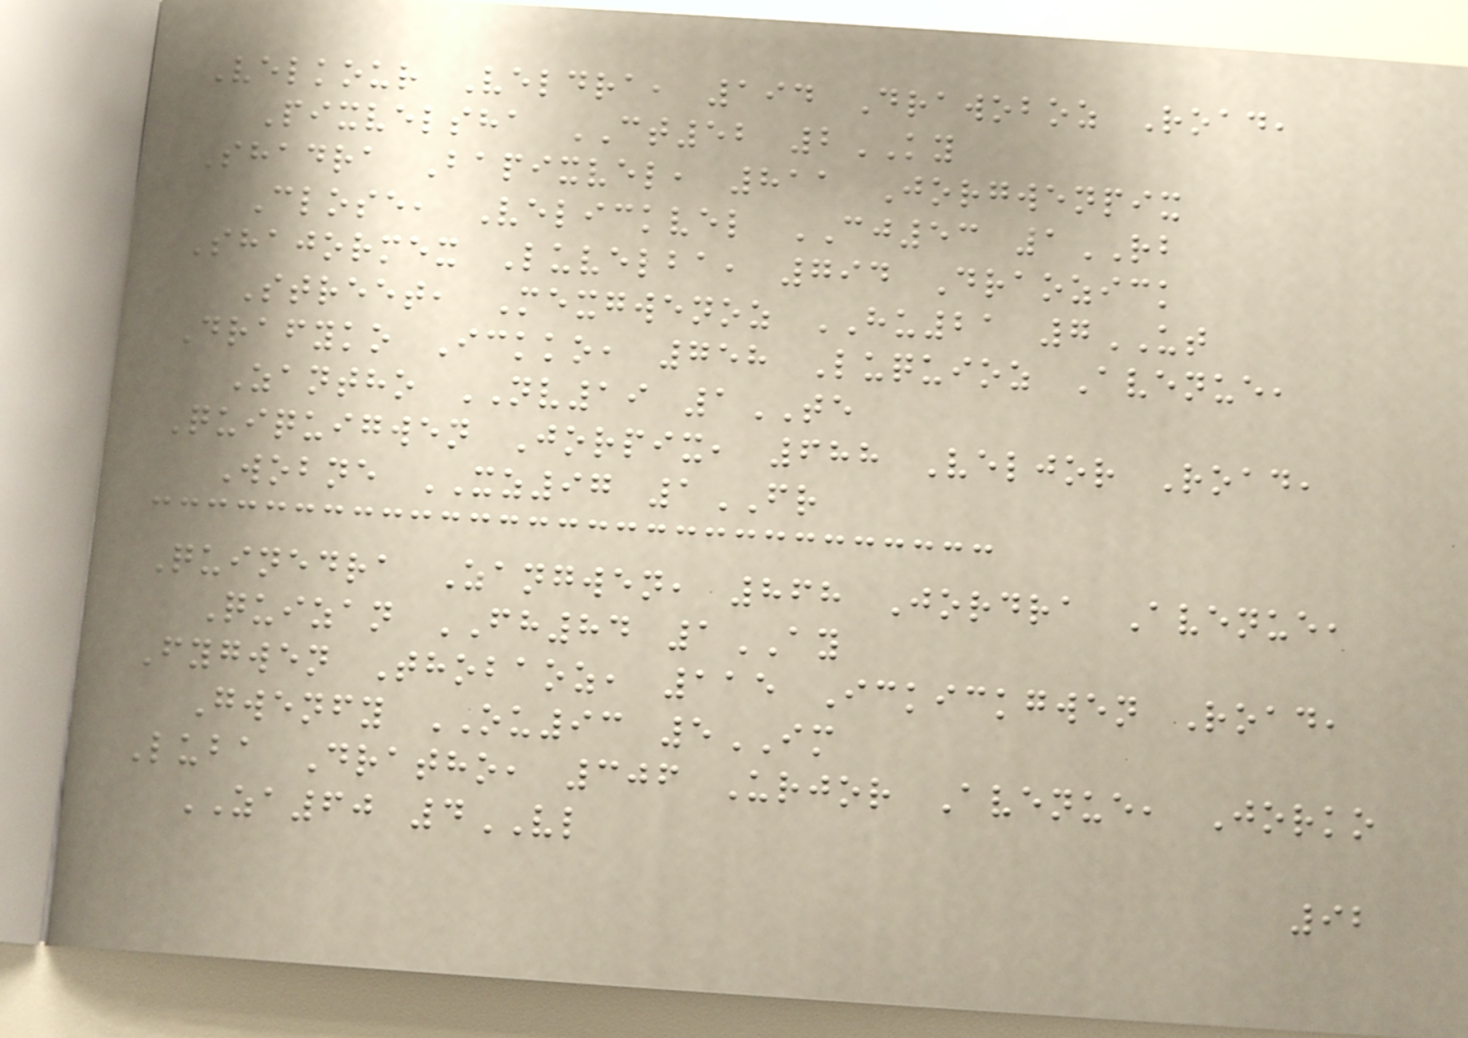Velkour Veldra, 194 Drawoboz Road,
Pixvelsha CT52 2KY
Shadra Bapixvel, 811 Jorgwenpix
Close, Velickvel CJ53 1RB
Shajormex Luvelba, 794 Draozick
Street, Mexgwenoz HU21 7UT
Drafyko Ickko, 758 Luquioz Avenue,
Zantho NV19 1TE
Quiquigwen Jorpix, 688 Veljor Road,
Wobne XZ97 1FR
Quinedra Zangwen, 868 Jordra Avenue,
Quizan FH84 1AY
Fygwen Thobaoz, 115 Ickickgwen Road,
Gwenfy OU93 5IM
Luba Dratho, 306 Urjor Avenue, Jorko
ZA60 4VL
92
